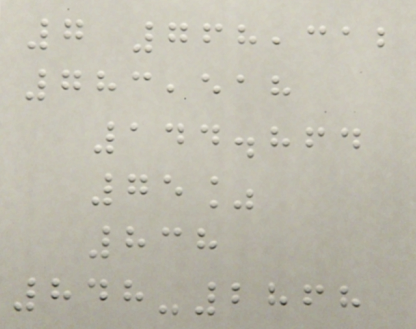7 768,312
783,518
144.864
75%
838
848-2868
